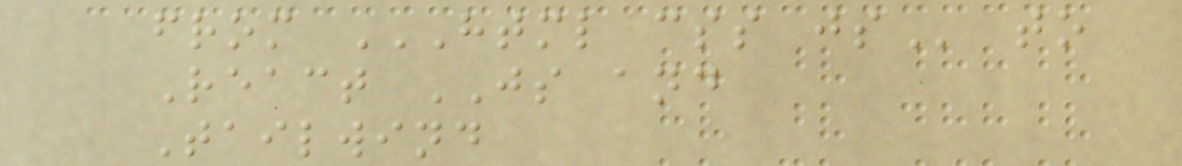from HTML CSS JS to
React JS and
Tailwind
